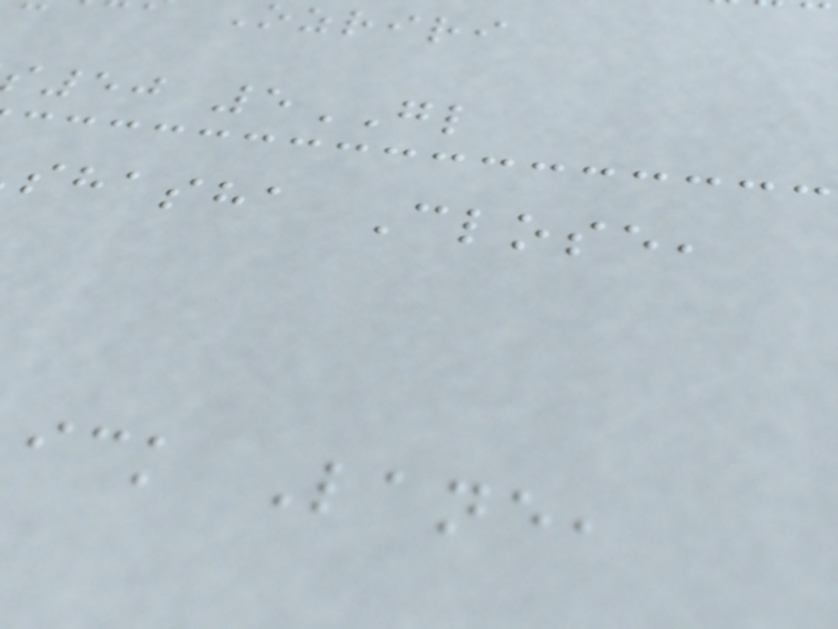50 5GL
shasha Close,
ick Lane,
